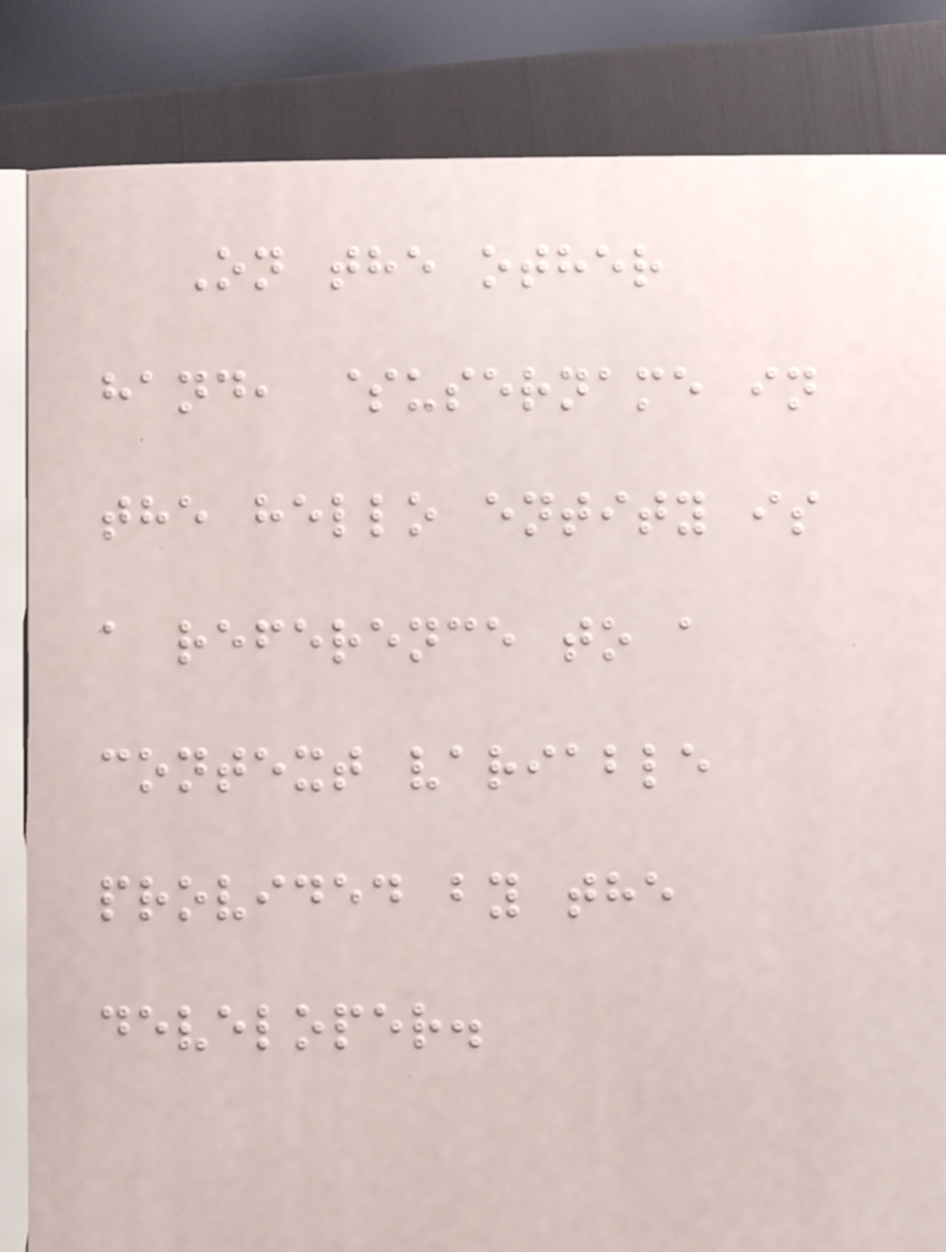On the other
hand, $username in
the hello entity is
a reference to a
context variable
provided by the
developer.
